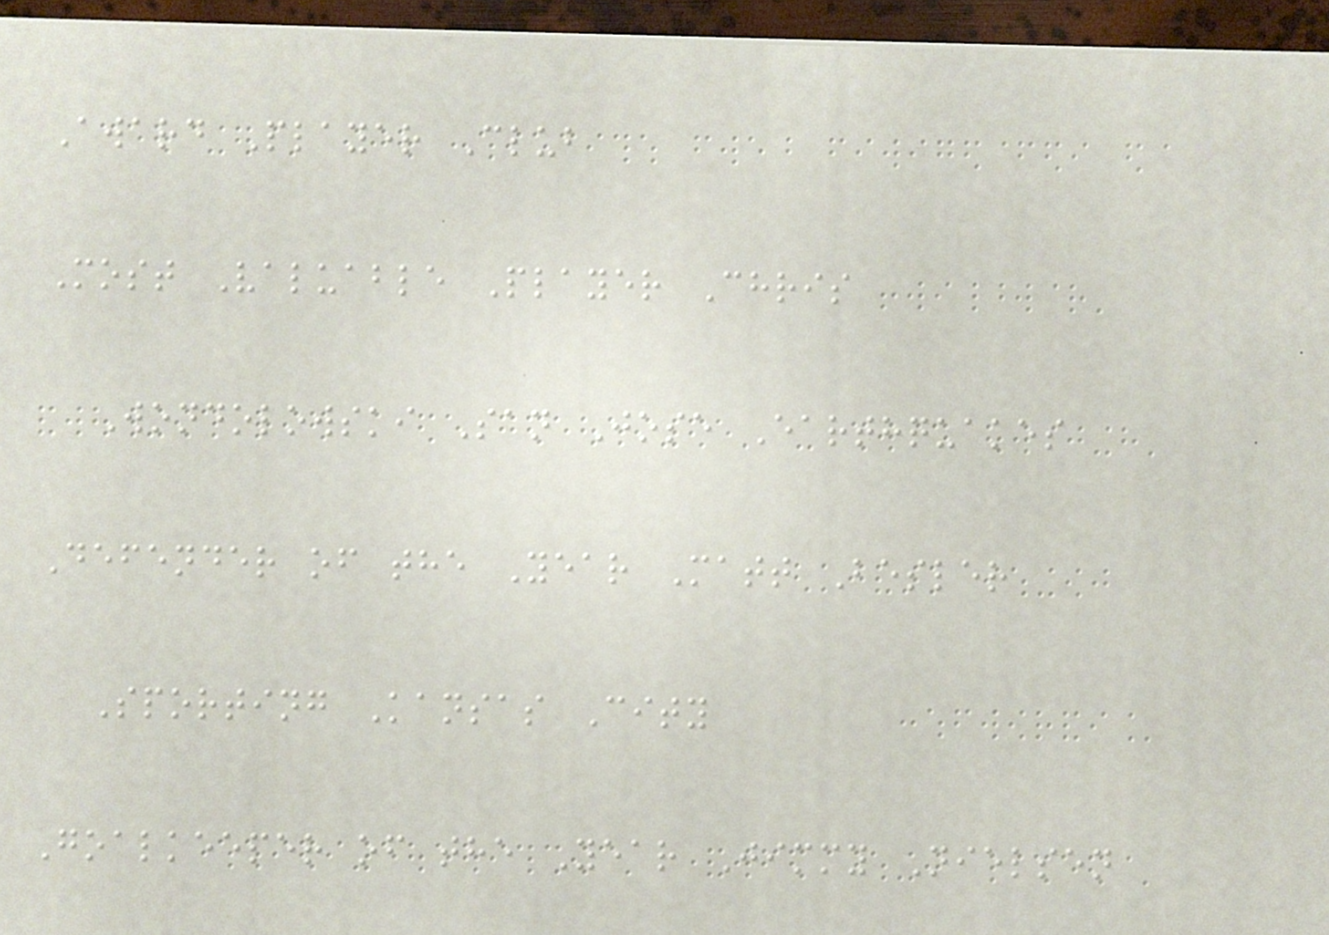Award Player Club
Most Valuable Player Chris
Wondolowski San Jose Earthquakes
Defender of the Year Matt Besler
Sporting Kansas City
Goalkeeper of the Year Jimmy Nielsen
